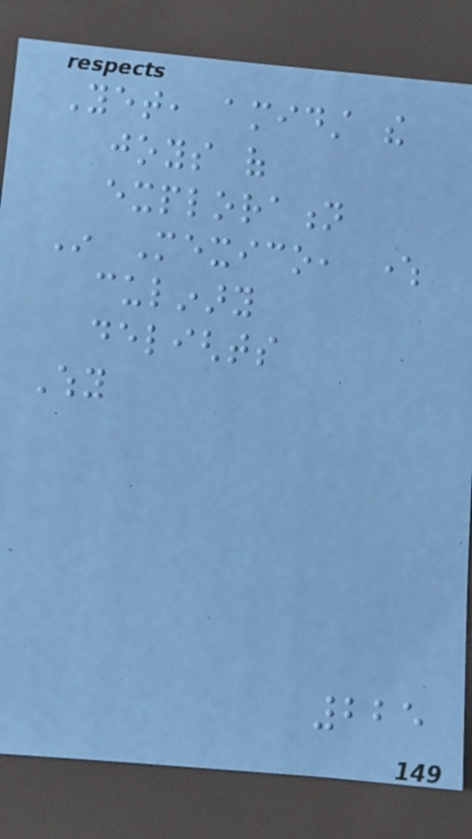Yet, amidst the
joys of
exploration
In Mexico, where
culinary
delights
Why
225
